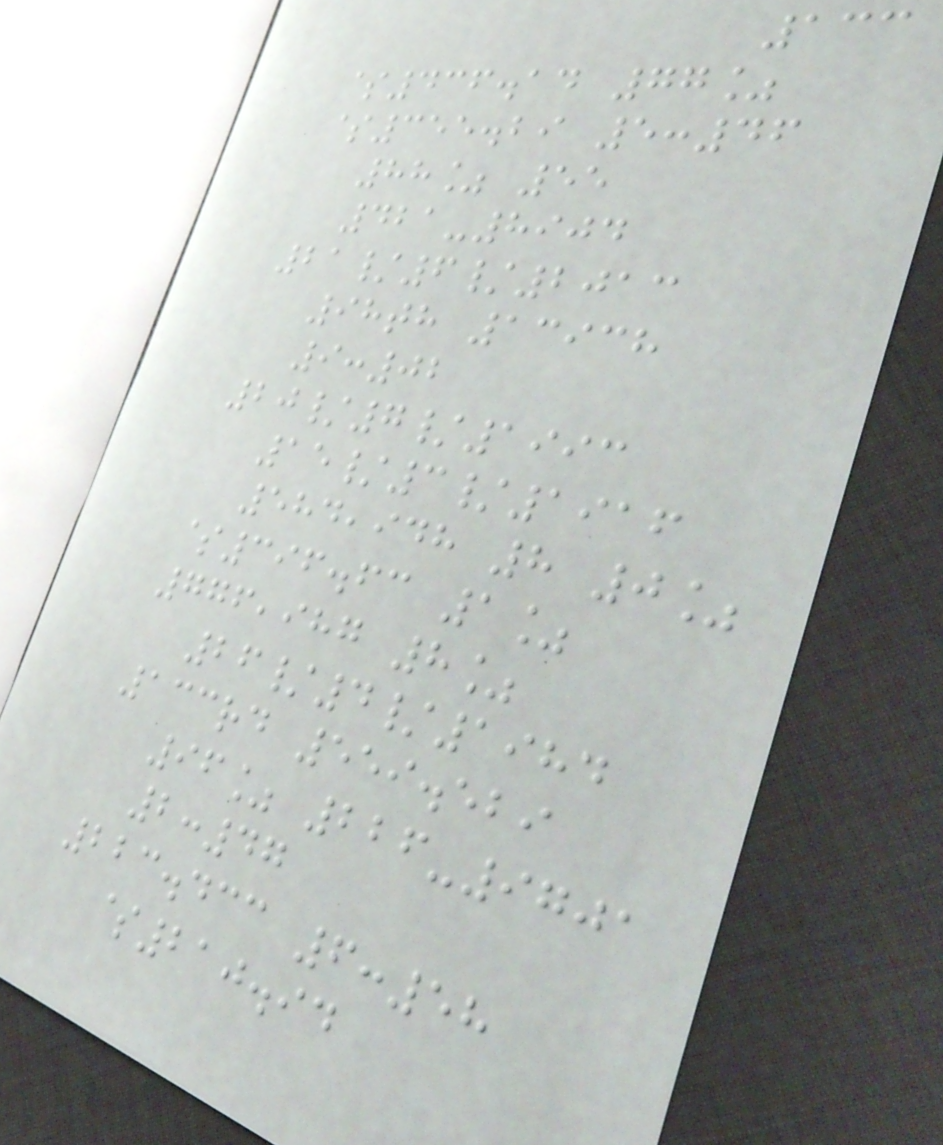133
$436.14 77%
$355.29 5:46
88% 55
421-8904
21/6/2013
98th 13938
9:02
20/7/1993
15/3/1916
584,948 8 0%
$396.63 1%
776,987 8%
26/4/1984
133rd 559.529
96% 226-9701
2:47
223.433 6:58
$210.94
